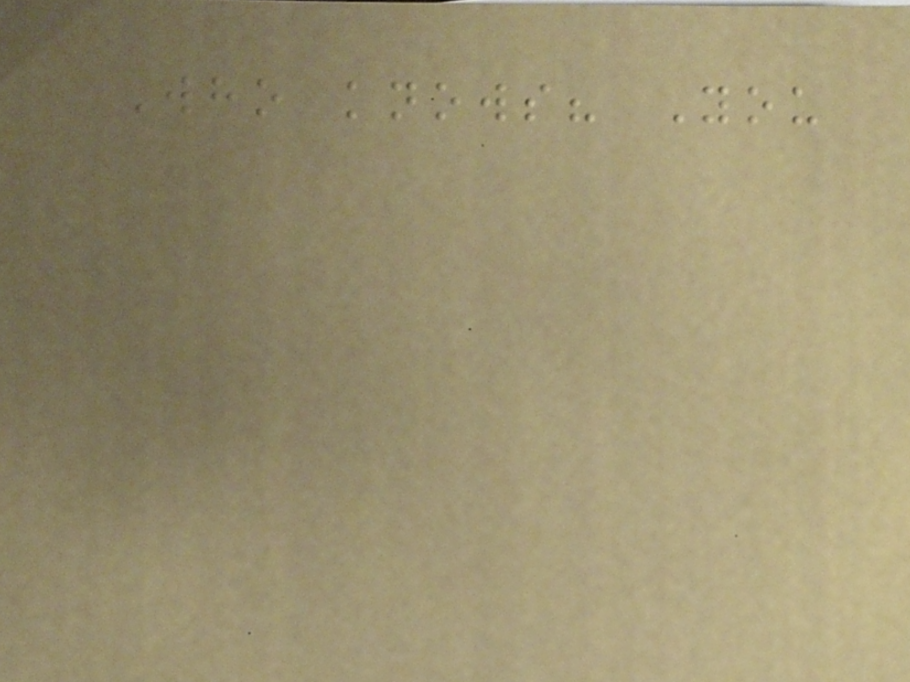Who knows? You
